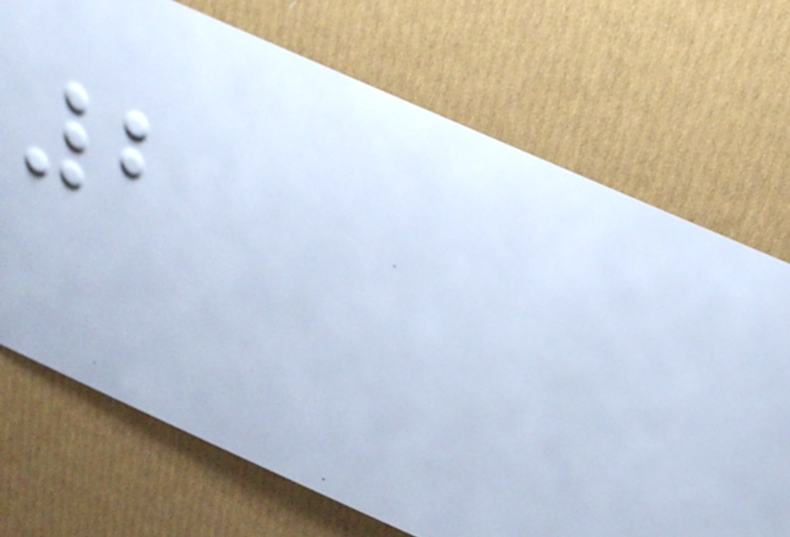2
